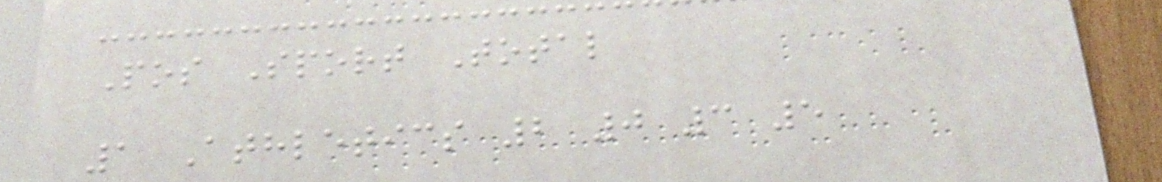Pos Sport Total
1 Athletics 2 0 3 5
